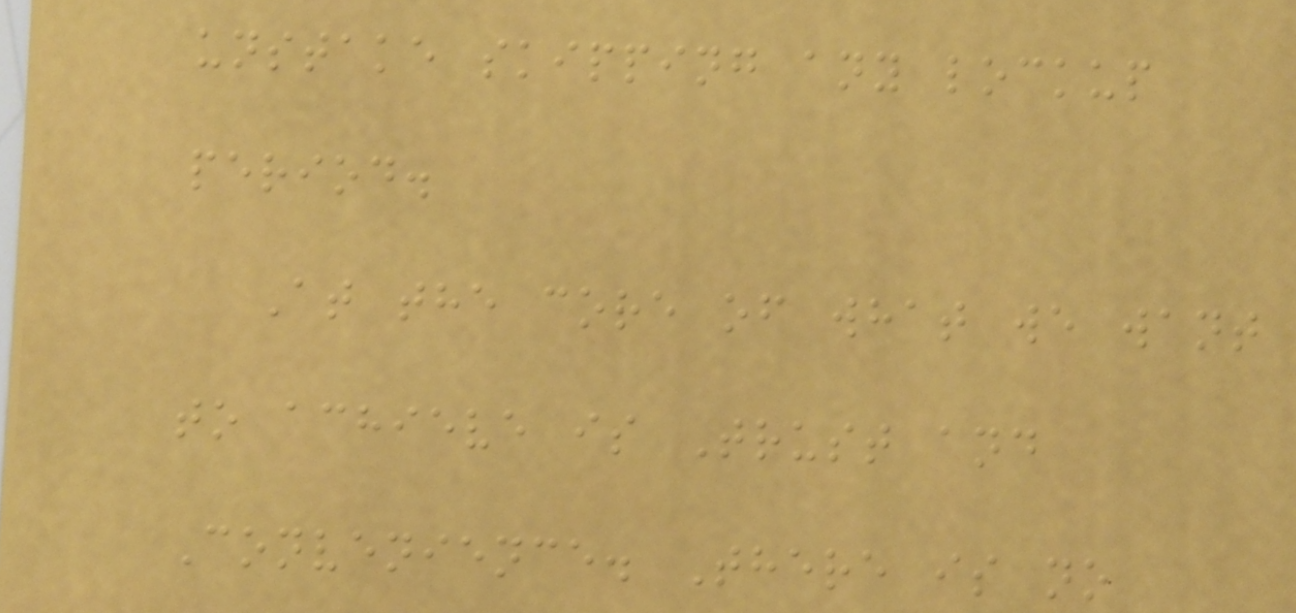unstake skipping any lockup
period.
At the core of what we want
to achieve is Trust and
Convenience. There is no
